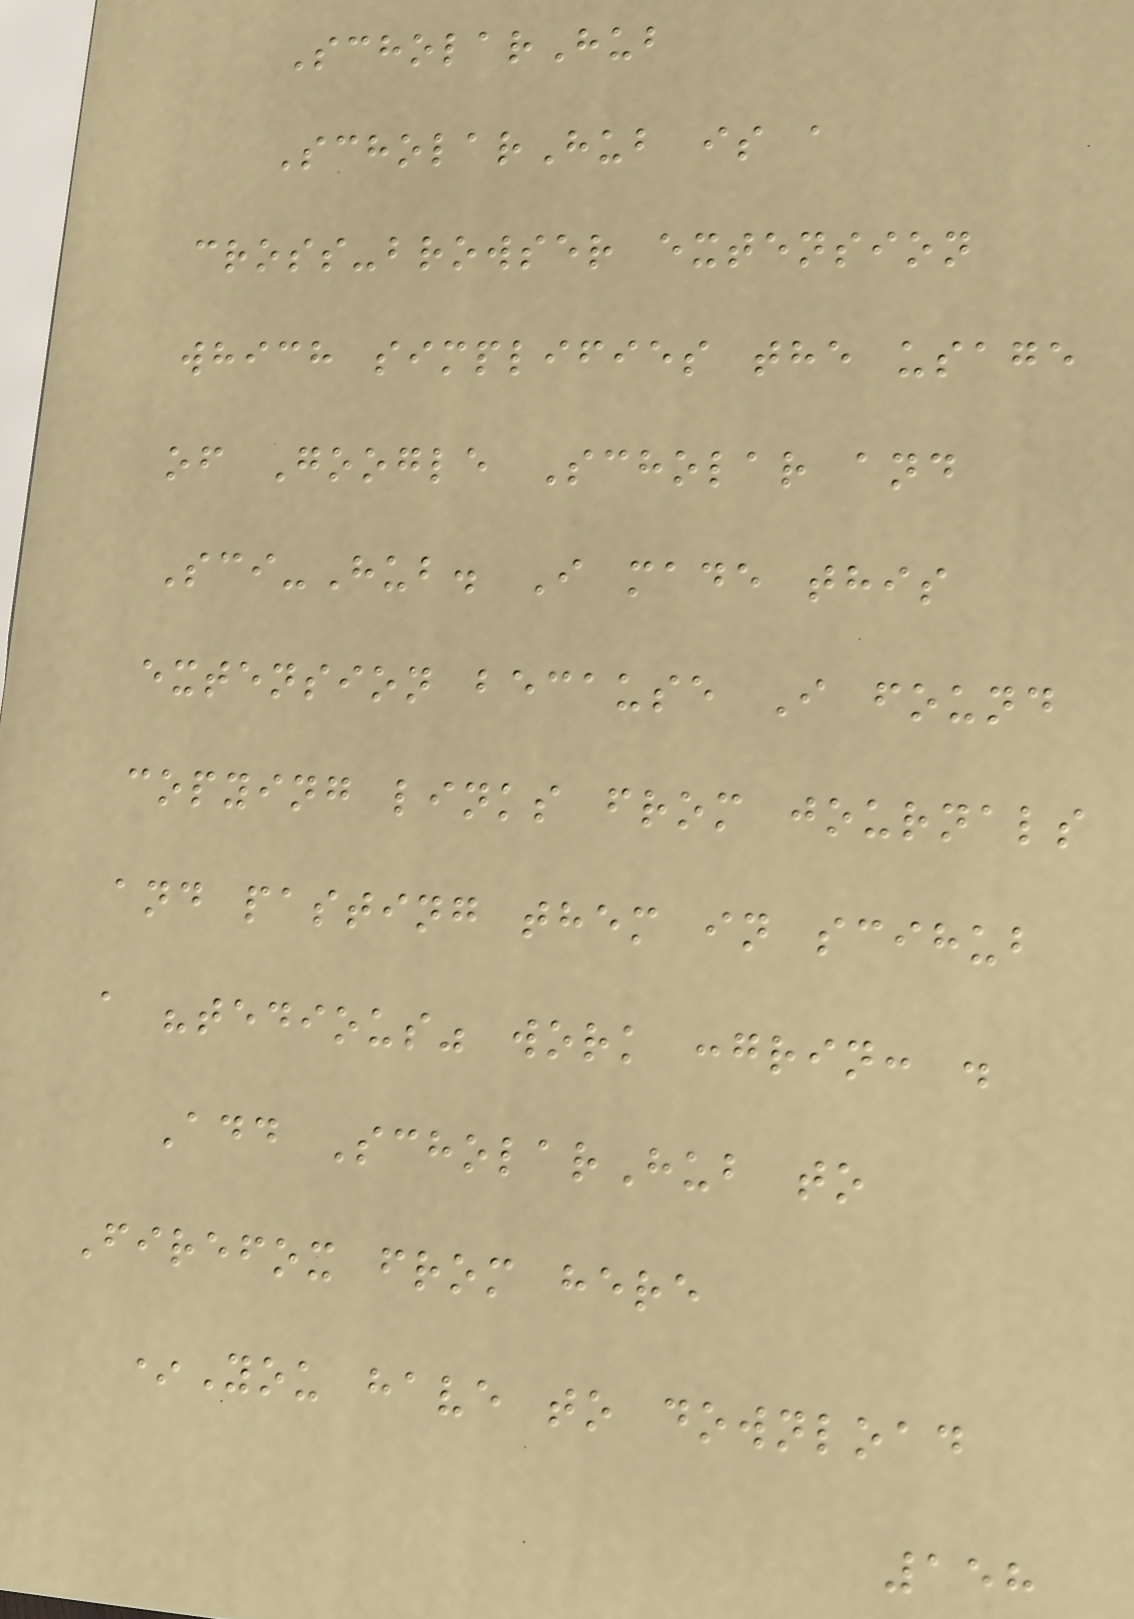ScholarHub
ScholarHub is a
cross-browser extension
which simplifies the usage
of Google Scholar and
Sci-Hub. I made this
extension because I found
copying links from journals
and pasting them in scihub
a "tedious" work :grin: .
Add ScholarHub to
Firefox from here
*You have to download
158
